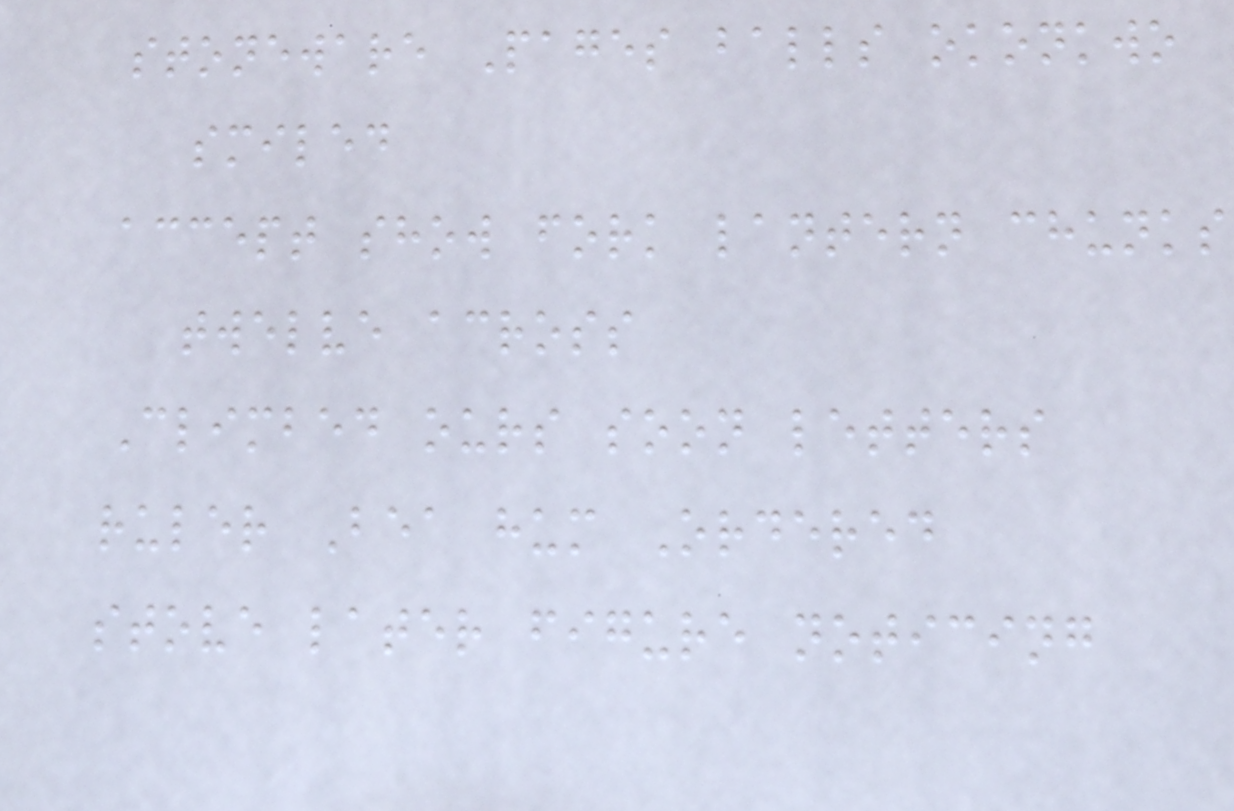stoneware Pages balls okonkwo
smiled
accept show fork lantern chunks
twelve across
Climbed ours soon letters
ruler Bea hum Ordered
stove later figure noticing
